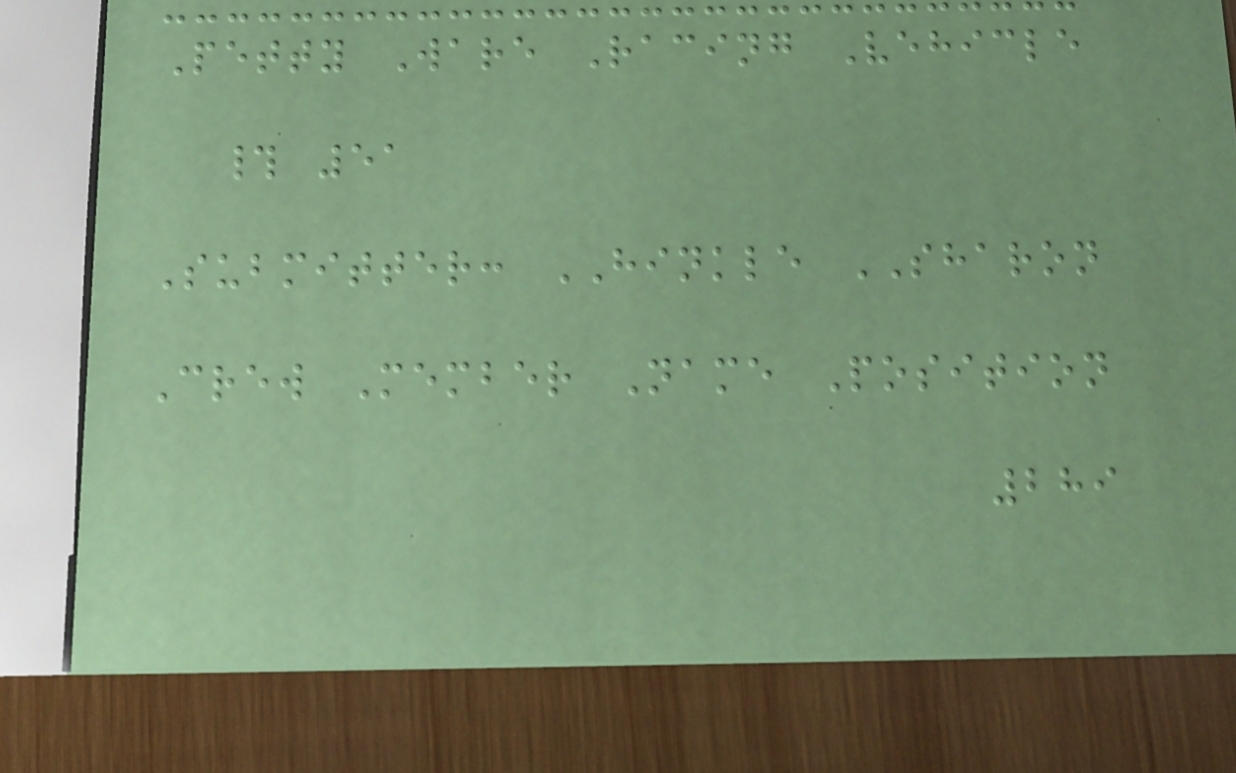Petty Ware Racing Vehicle
# 51
Submitter: HINKLE SHARON
Crew Member Name Position
289
